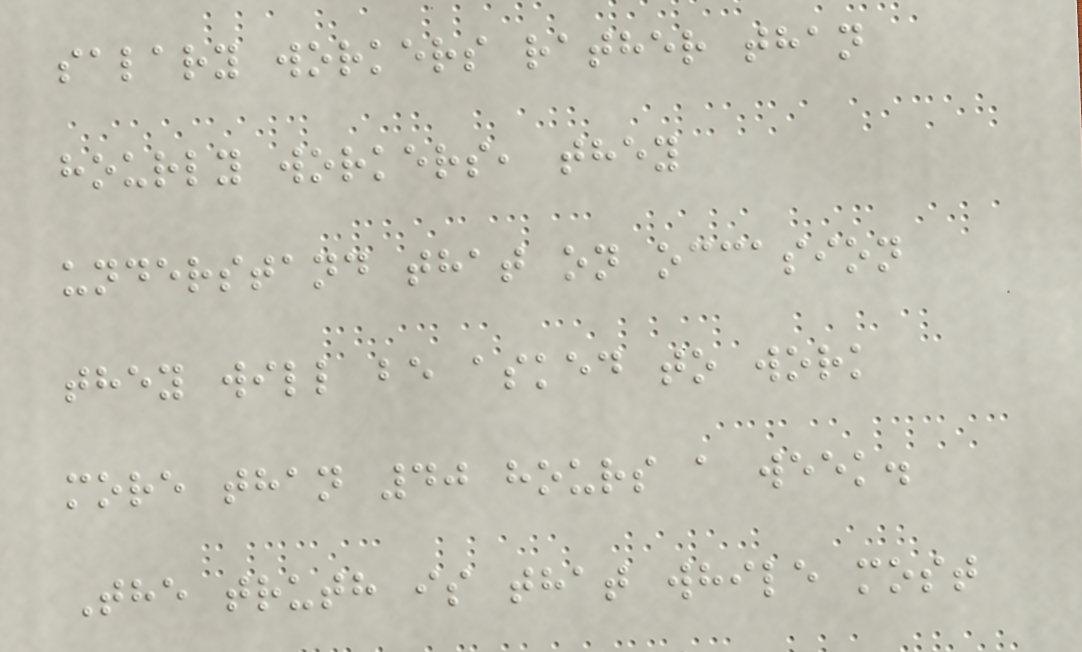salary workers rather than
hourly workers, they
understand that on occasion
they will be asked to work
more than 40 hours a week.
The truth is that while most
